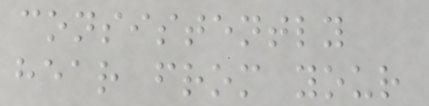consistently
hear from your
